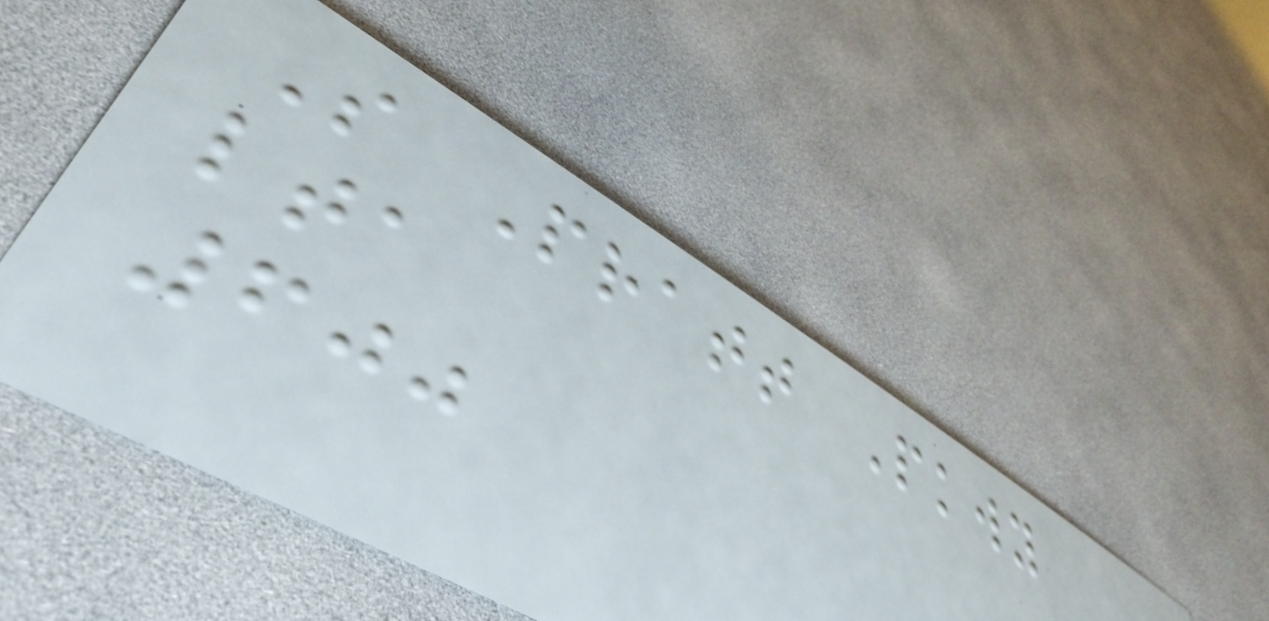S Pratt Pkwy
lta
600
